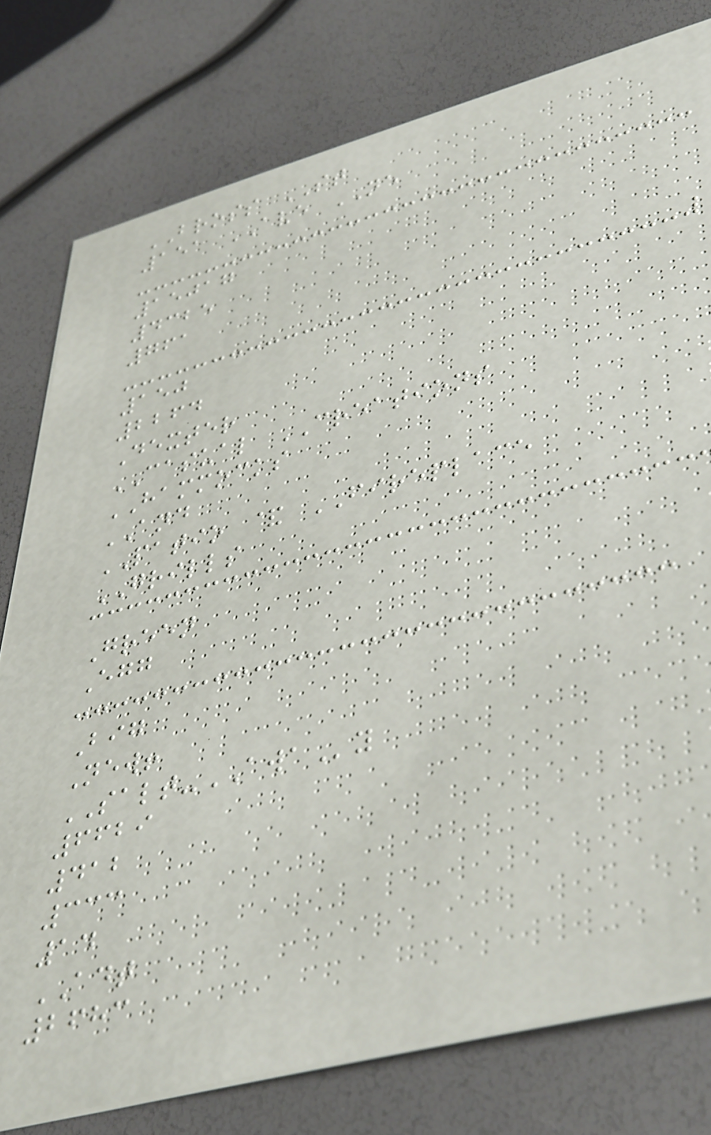BROSS ST
151 AVE NE
15017
4325
761
150
2264
Dexter
CASUAL CREATIONS
HAMMOCKS
AND
PATIO & FIREPLACE
GRILLS
Green
Egg
Big
New!
SALT-AWAy
6629
412
333
14
ADT
2683
